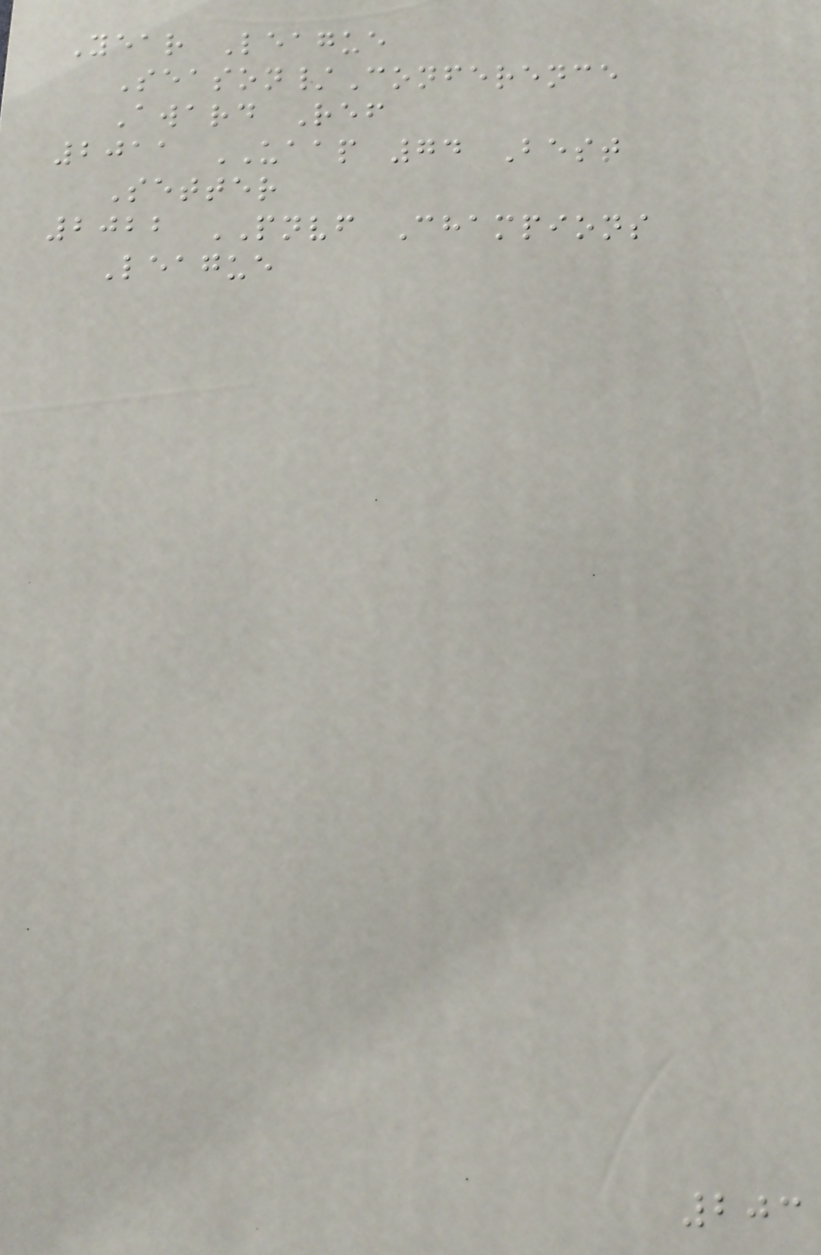Year League
Season/Conference
Award Ref
2011 UAAP 74 Best
Setter
2022 PNVF Champions
League
203
